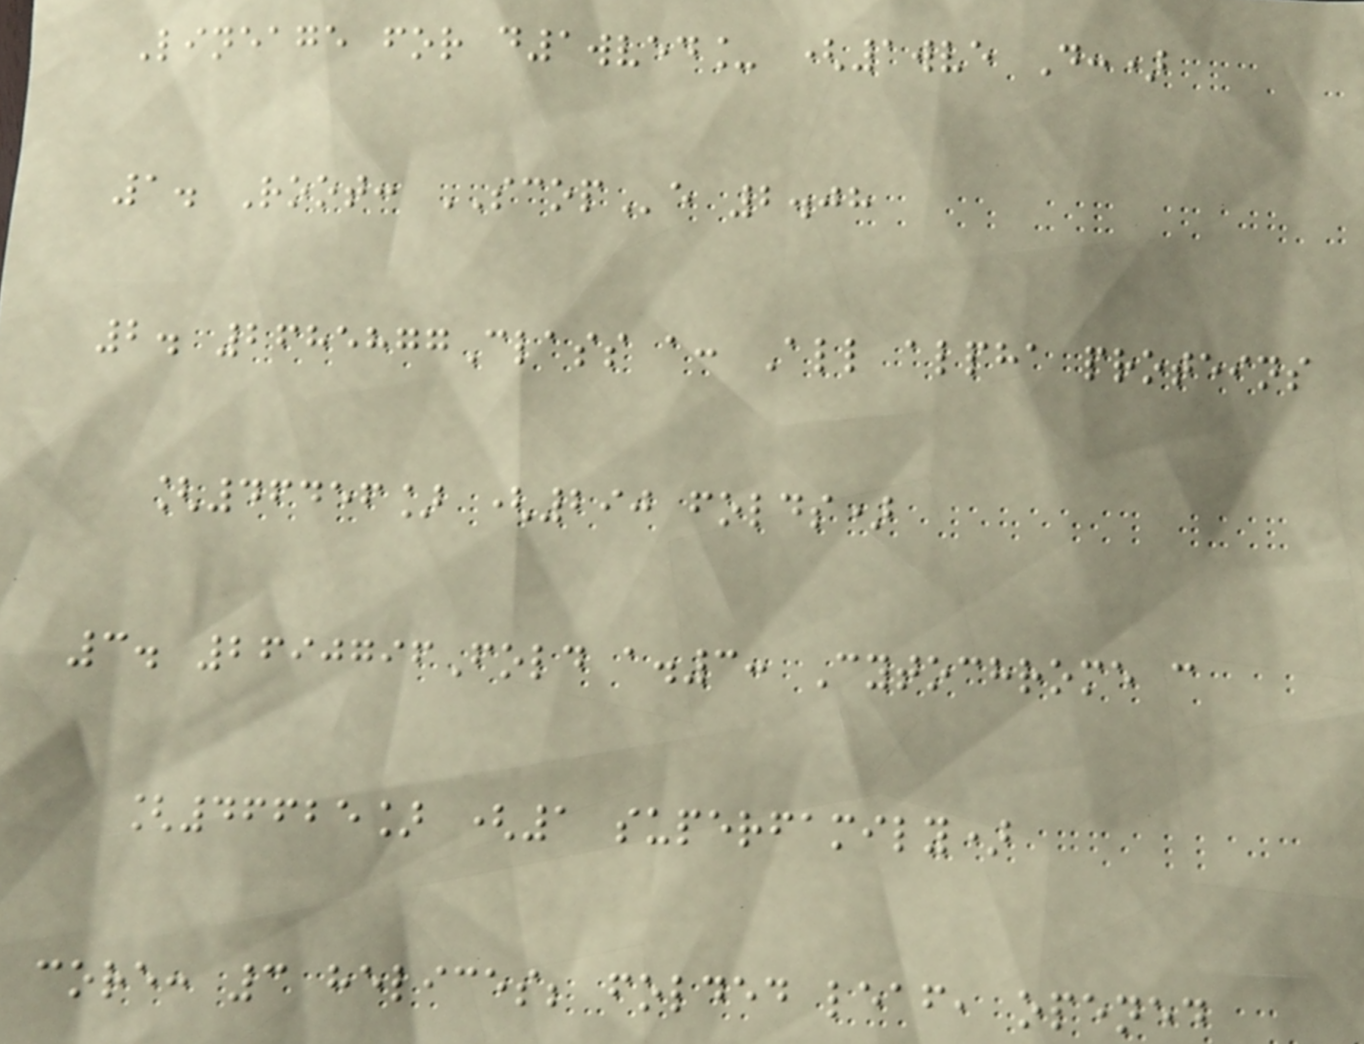Lineage for d1wved_ (1wve D:)
1. Root: SCOPe 2.08
2. 2685877Class a: All alpha proteins
[46456] (290 folds)
3. 2690796Fold a.3: Cytochrome c
[46625] (1 superfamily)
core: 3 helices; folded leaf, opened
